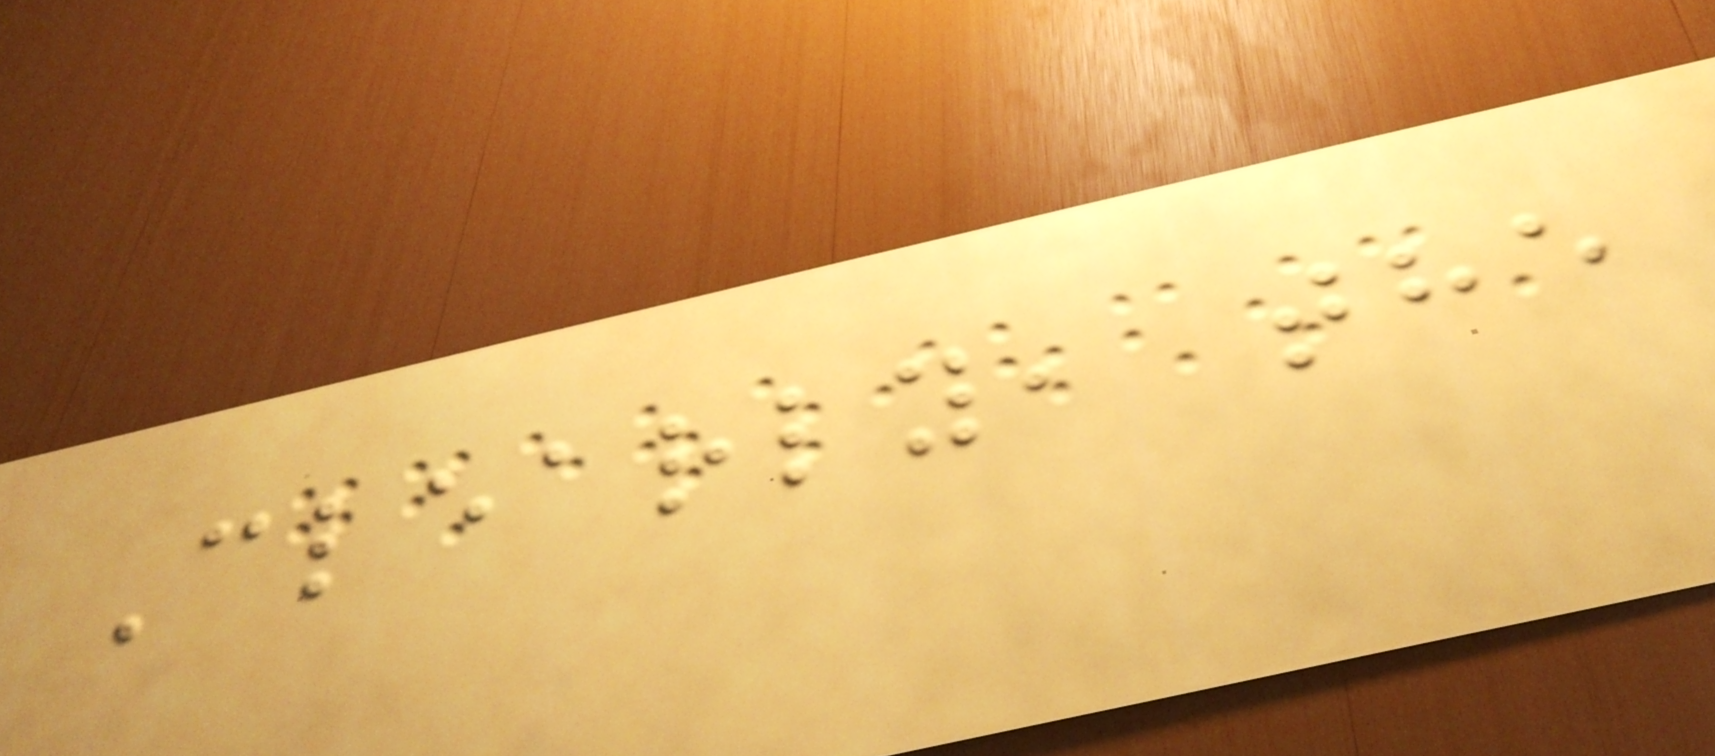Clearly, the
